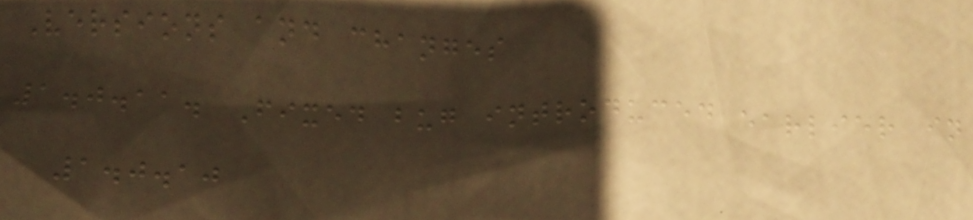Versions and changes
1.0.11. Fixed bug introduced earlier in
1.0.10
